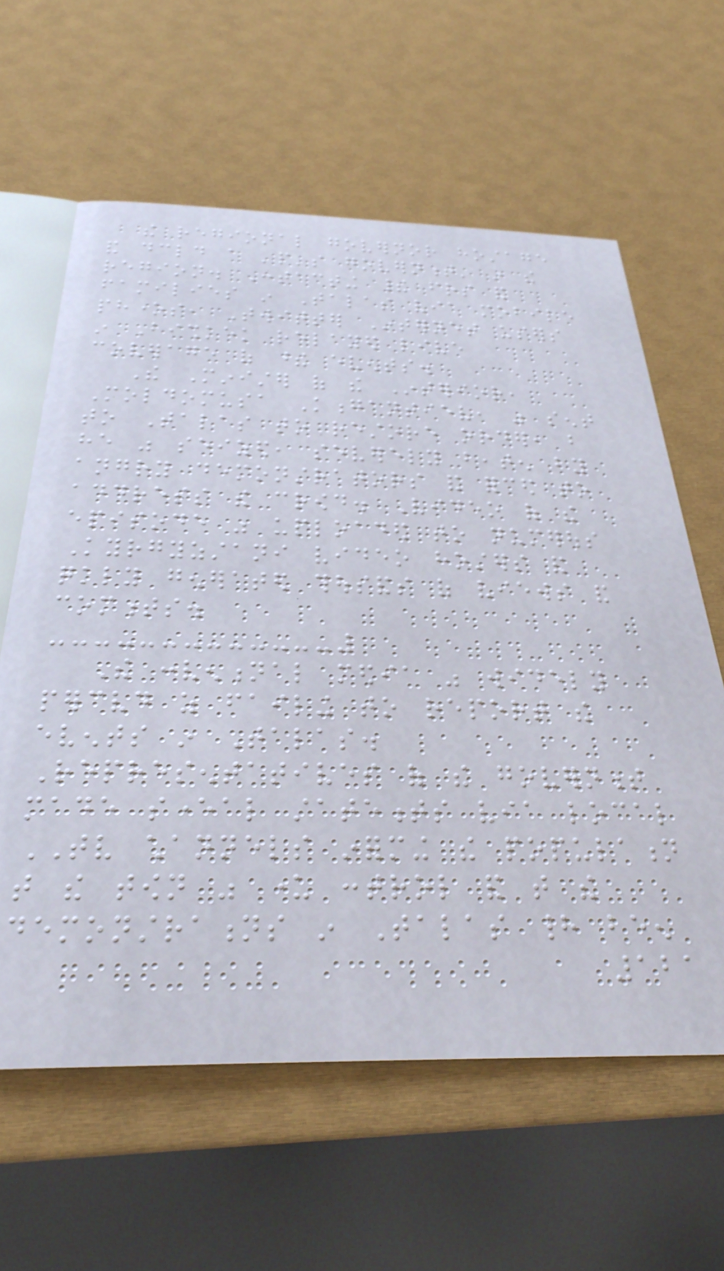the regional governor hostage
and declared a 'people's government' in the
region. Contacting their friends and
families in Talas via mobile
phones, Twitter Internet users
in Bishkek relayed live
coverage of these events.
The Minister of the Interior,
Moldomusa Kongantiev, was sent
to Talas to restore order, but
he was seized, severely beaten by
angry demonstrators and forced to
address the crowd. Video of the
episode was uploaded to numerous
Kyrgyzstani video hosters and
quickly generated thousands of views and
comments.
The conventional media was widely
perceived as failing to report the
events in Talas.
Representatives of the government
made several statements via local
TV channels informing the population
that the town was under control and that the
demonstrations in Talas had been
121
